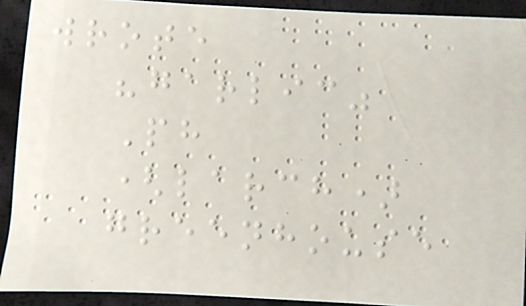wrote
"garlic"
Ph
(larch)
greenhouse
